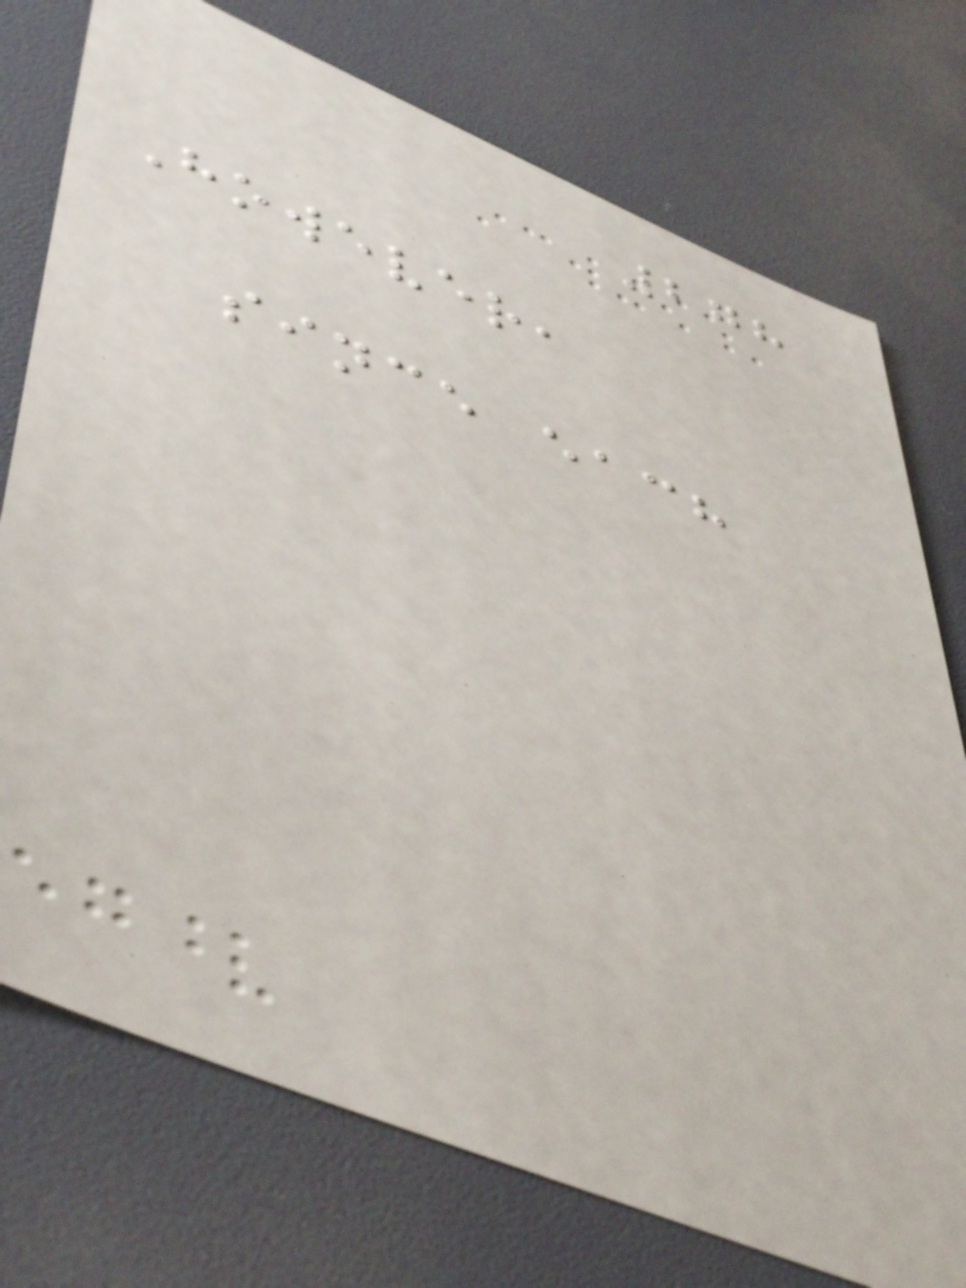278
However,
since each
